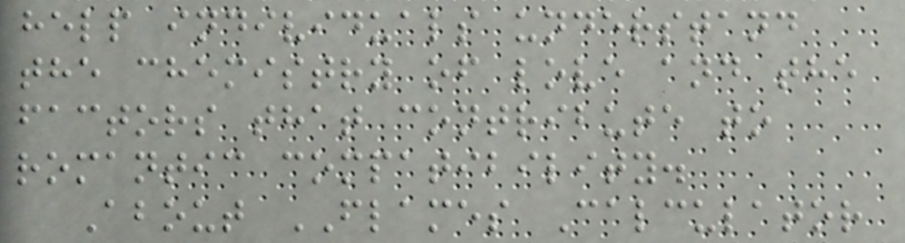help individuals understand
the chemistry of love and the
factors that contribute to
romantic compatibility.
About FLAMES Calculator
